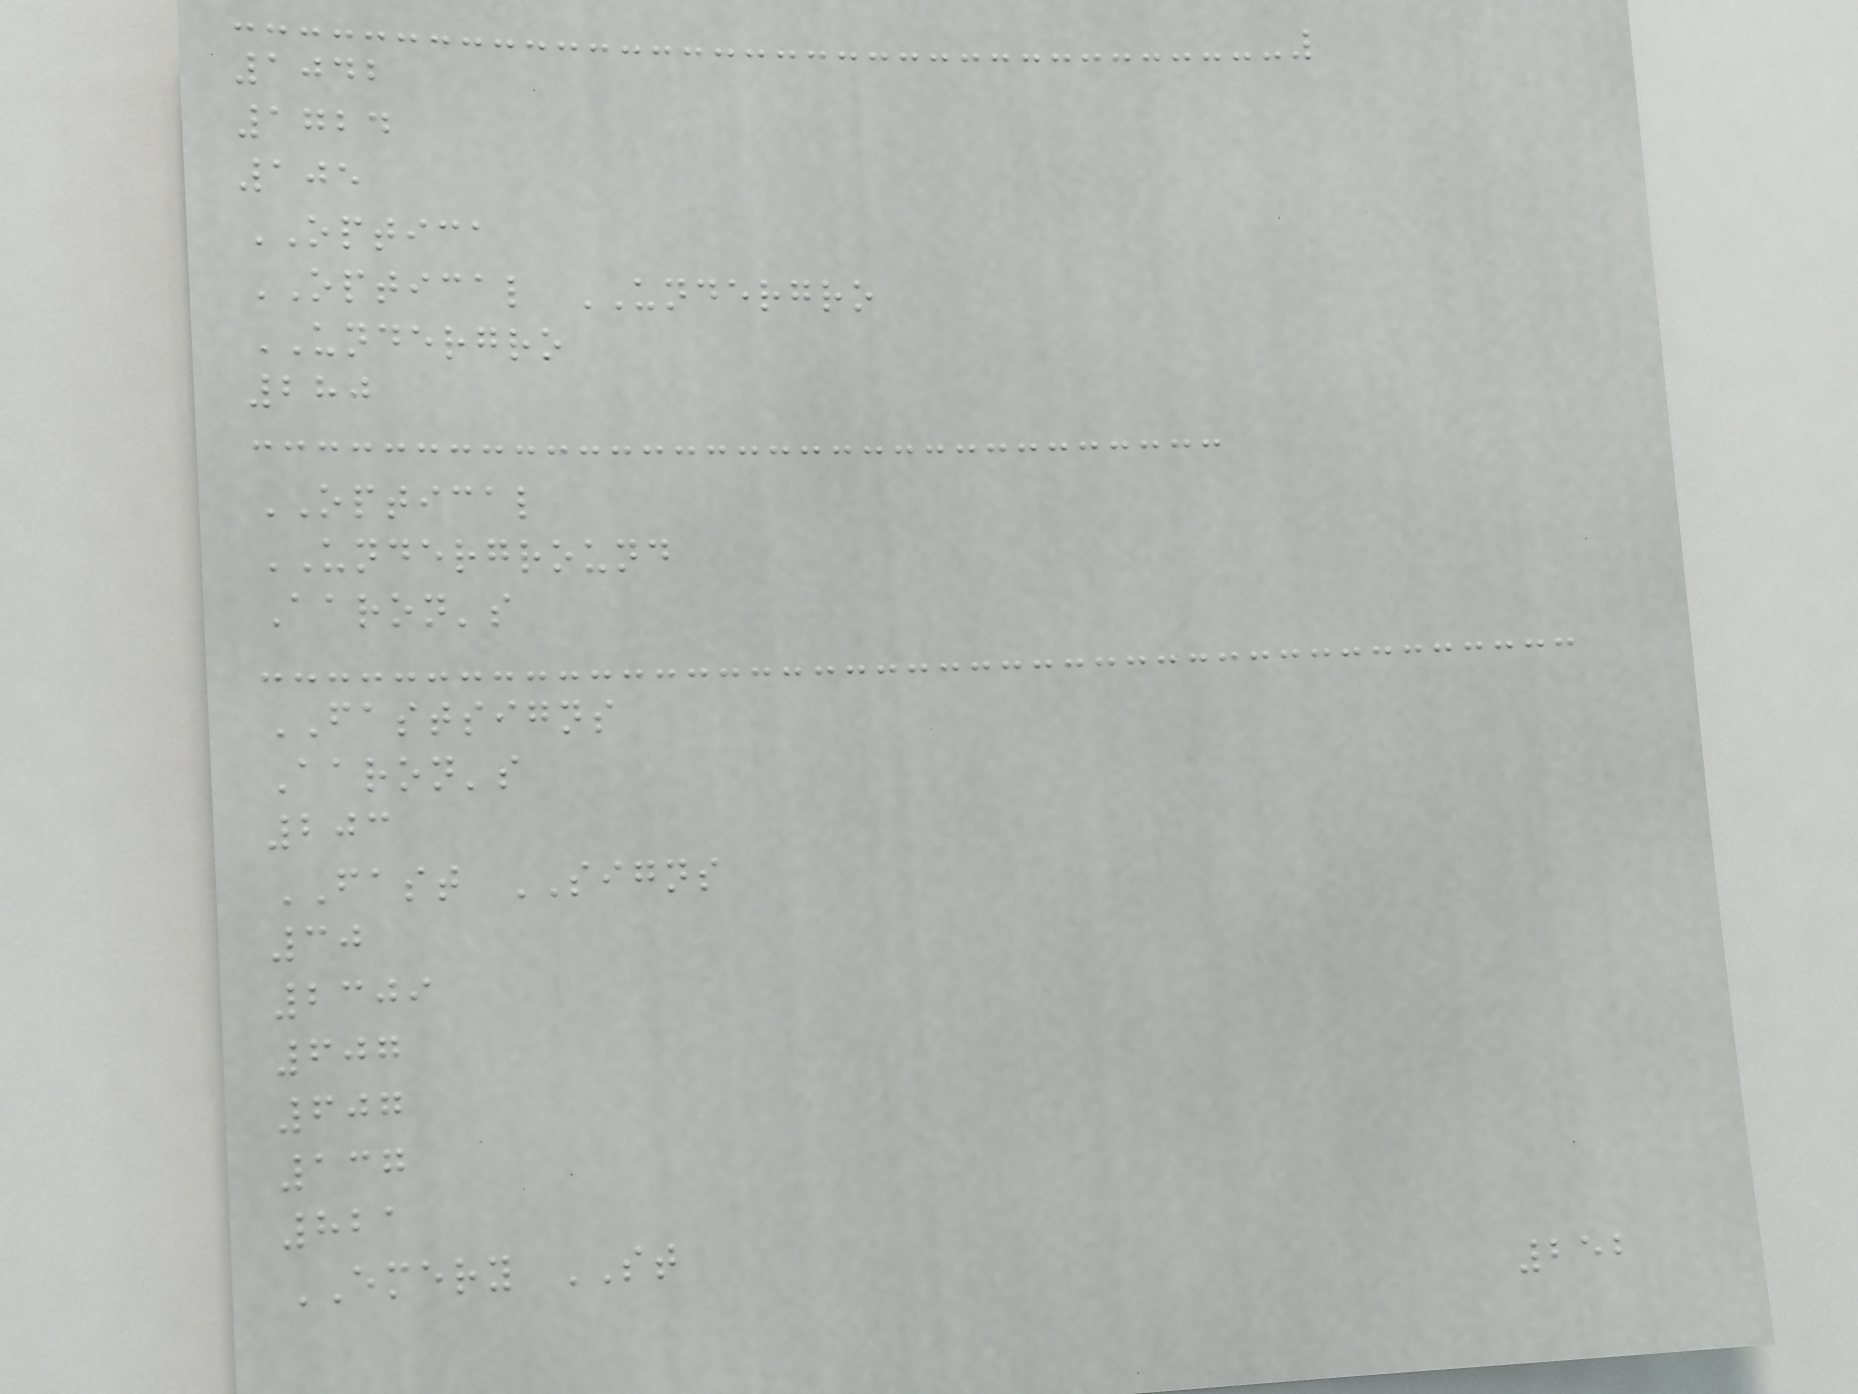1042
1724
105
OPTICA
OPTICAL UNDERGRO
UNDERGRO
280
OPTICAL
UNDERGROUND
Aaron's
FASTSIGNS
Aaron's
203
FAST SIGNS
30
2309
607
607
137
821
EMERY ST
252
